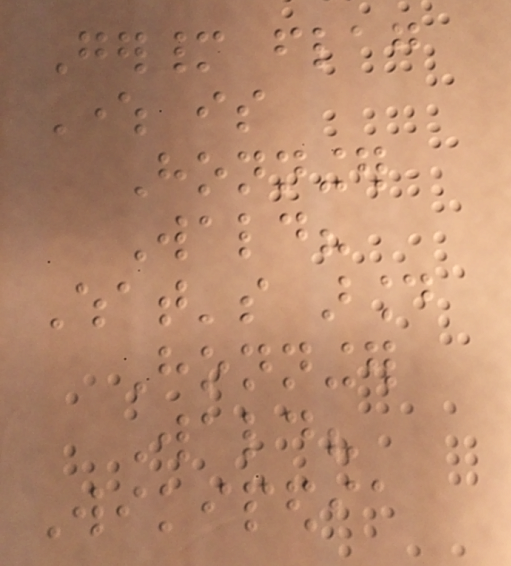Germany flag
Where is
Honninger
Wald?
What's around
Honninger
Wald?
Wikipedia
